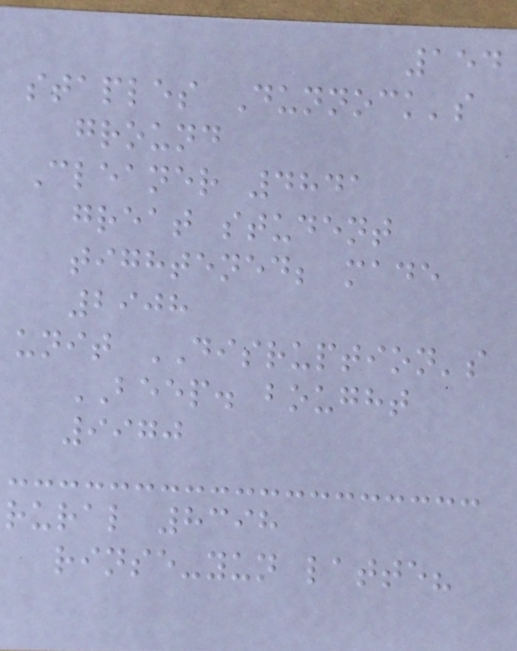154
staples Dunnock's
ground
Cleaner 4841
great student
tightened; made
2908
unit DISRUPTION's
BEEP. bought
9970
rural 8398
rinse-yun latte?
